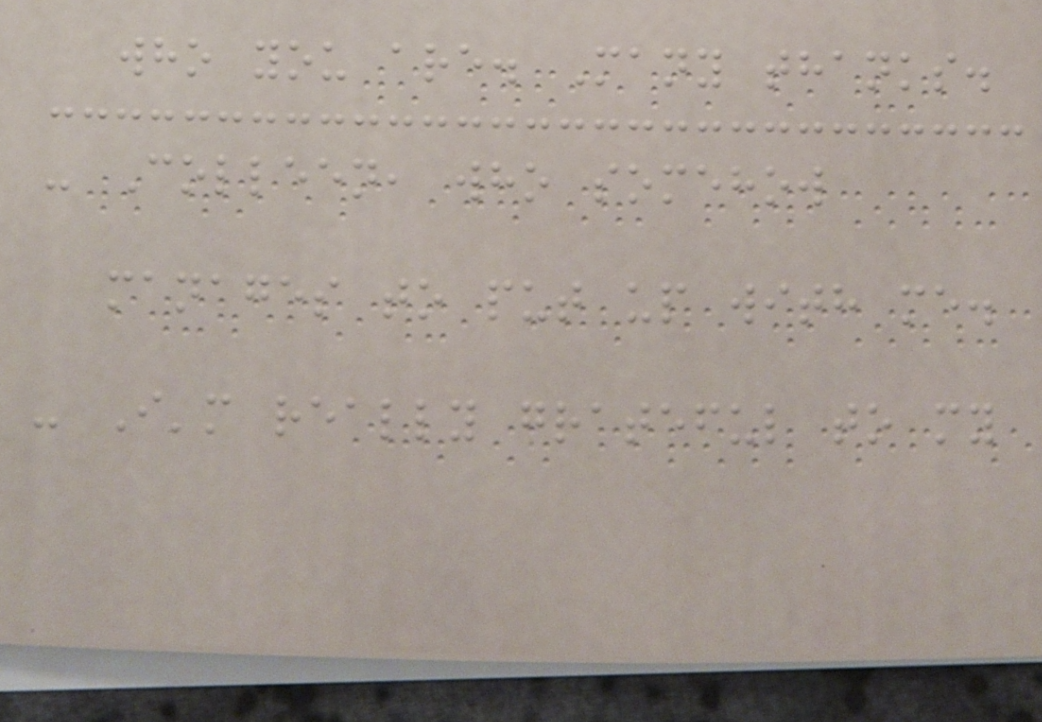who you are. Many thanks.
- Colleen, who somehow
manages to put up with me.
- I'm really grateful to my
